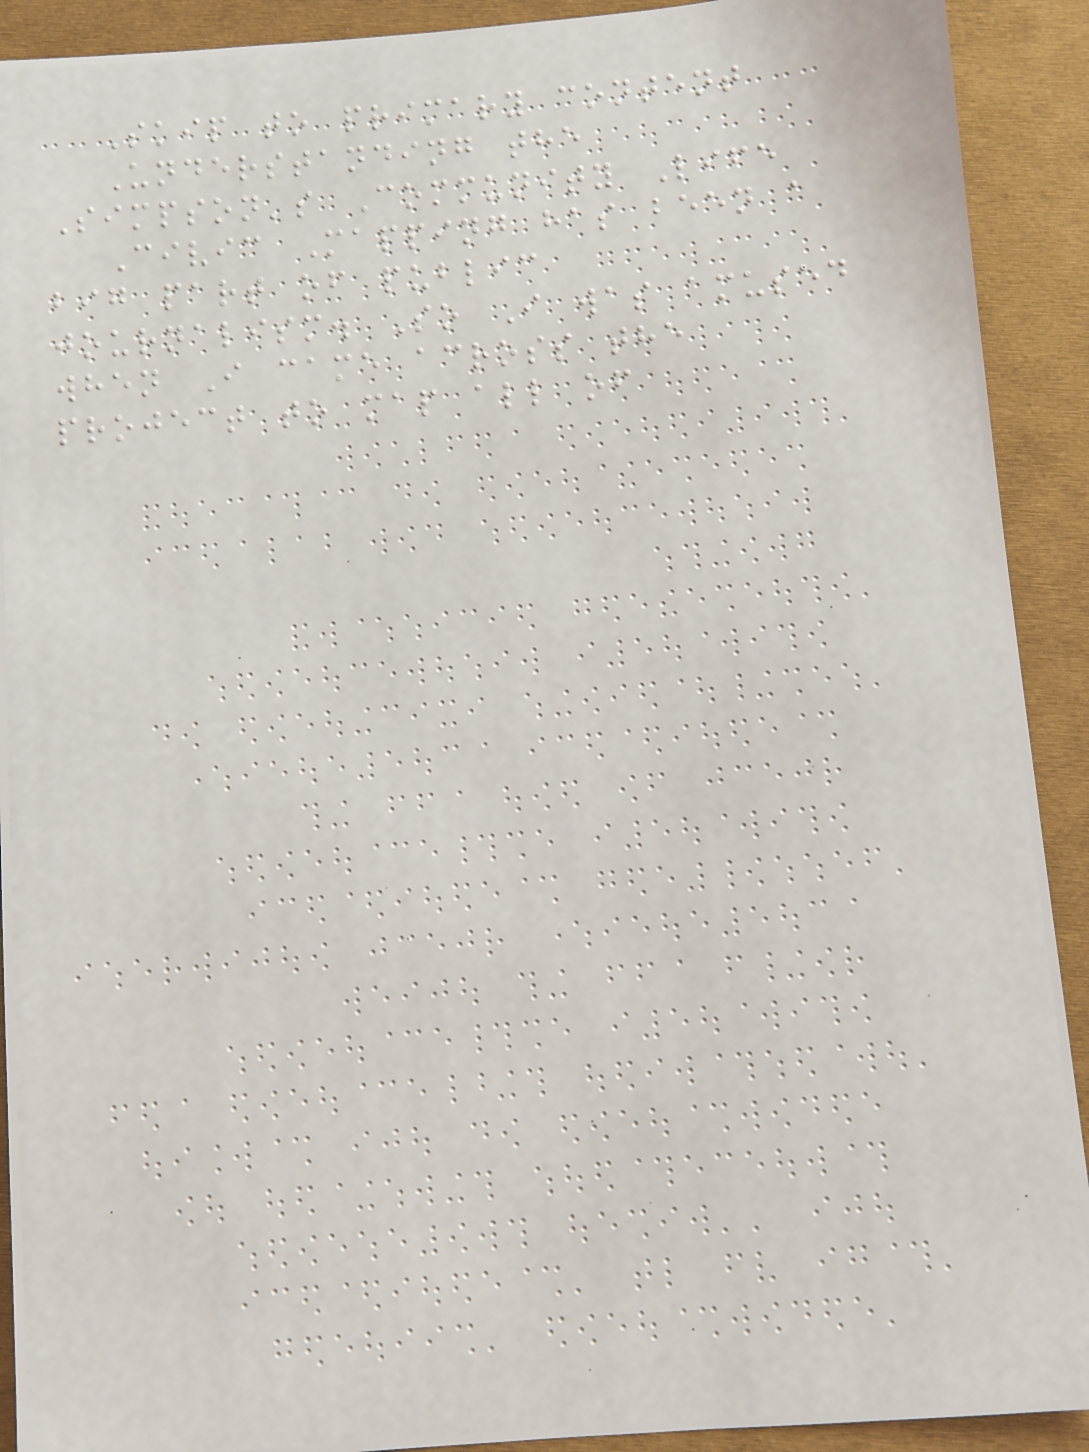Skip to primary content
Understanding the
Simpson's Community Life
Civic Mapping has been a
big part of public
journalism. So I was amused
when I came across the
project to map all of
